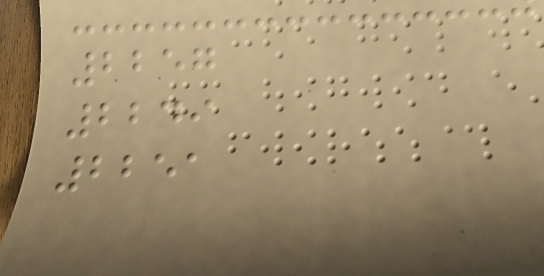2257
2249
2251
